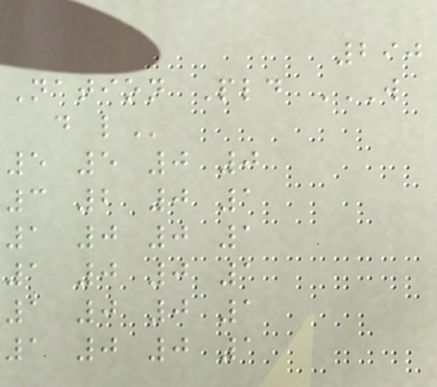290
Nation Pld W
D L
5 5 0 0
3 2 0 1
1 0 0 1
1 0 0 1
1 0 0 1
1 0 0 1
